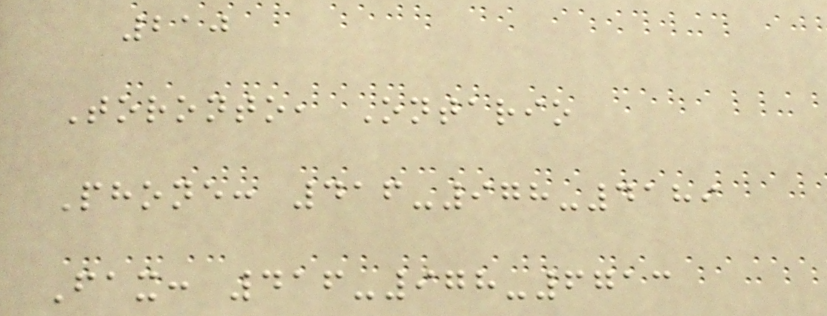210
Toronto, Ontario
Phone: 416-978-4189
Fax: 416-978-6713
